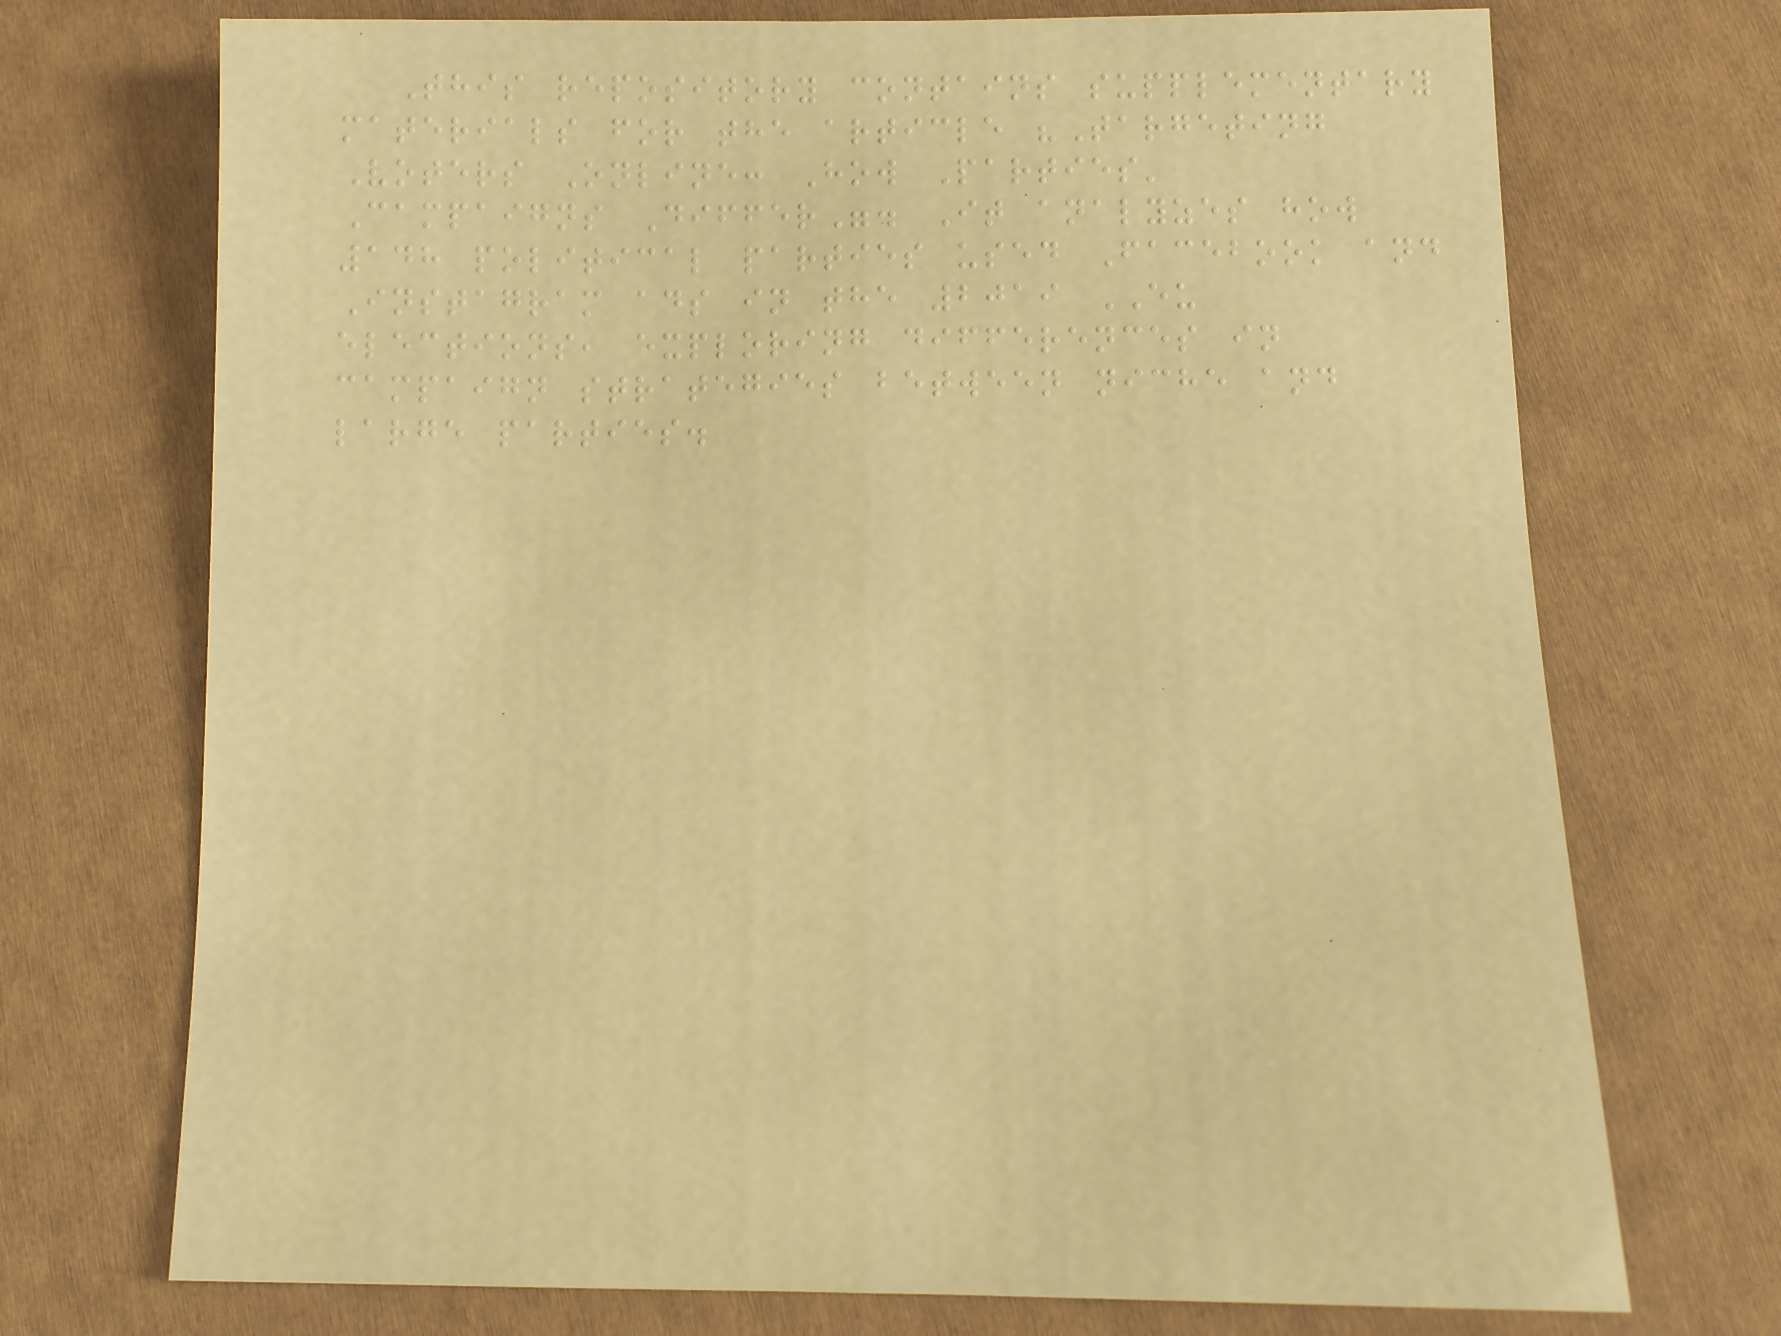This repository contains supplementary
materials for the article "Targeting
Voters Online: How Parties'
Campaigns Differ". It analyzes how
148 political parties used Facebook and
Instagram ads in the 2019 EU
elections, exploring differences in
campaign strategies between niche and
large parties.
